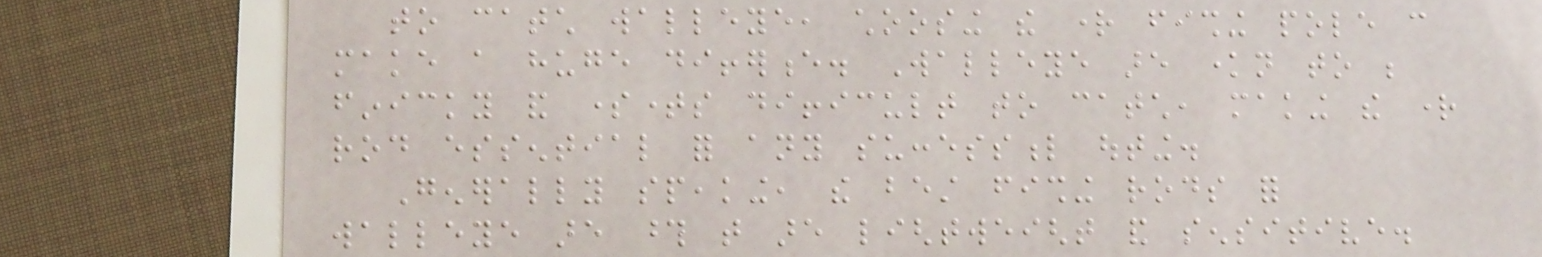to catch walleye, choosing the right fishing pole can
make a huge difference. Walleye are known to be
finicky and sometimes difficult to catch, making the right
rod essential for any successful outing.
Generally speaking, the best fishing rods for
walleye are those that are lightweight and sensitive.
